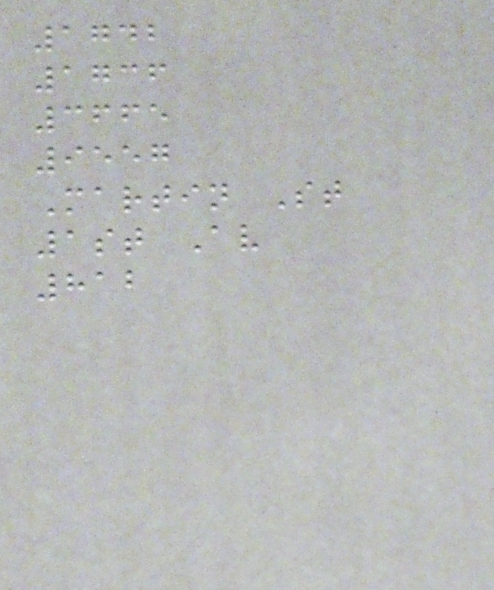1742
1736
3665
9557
Martin St
1st Av
812
